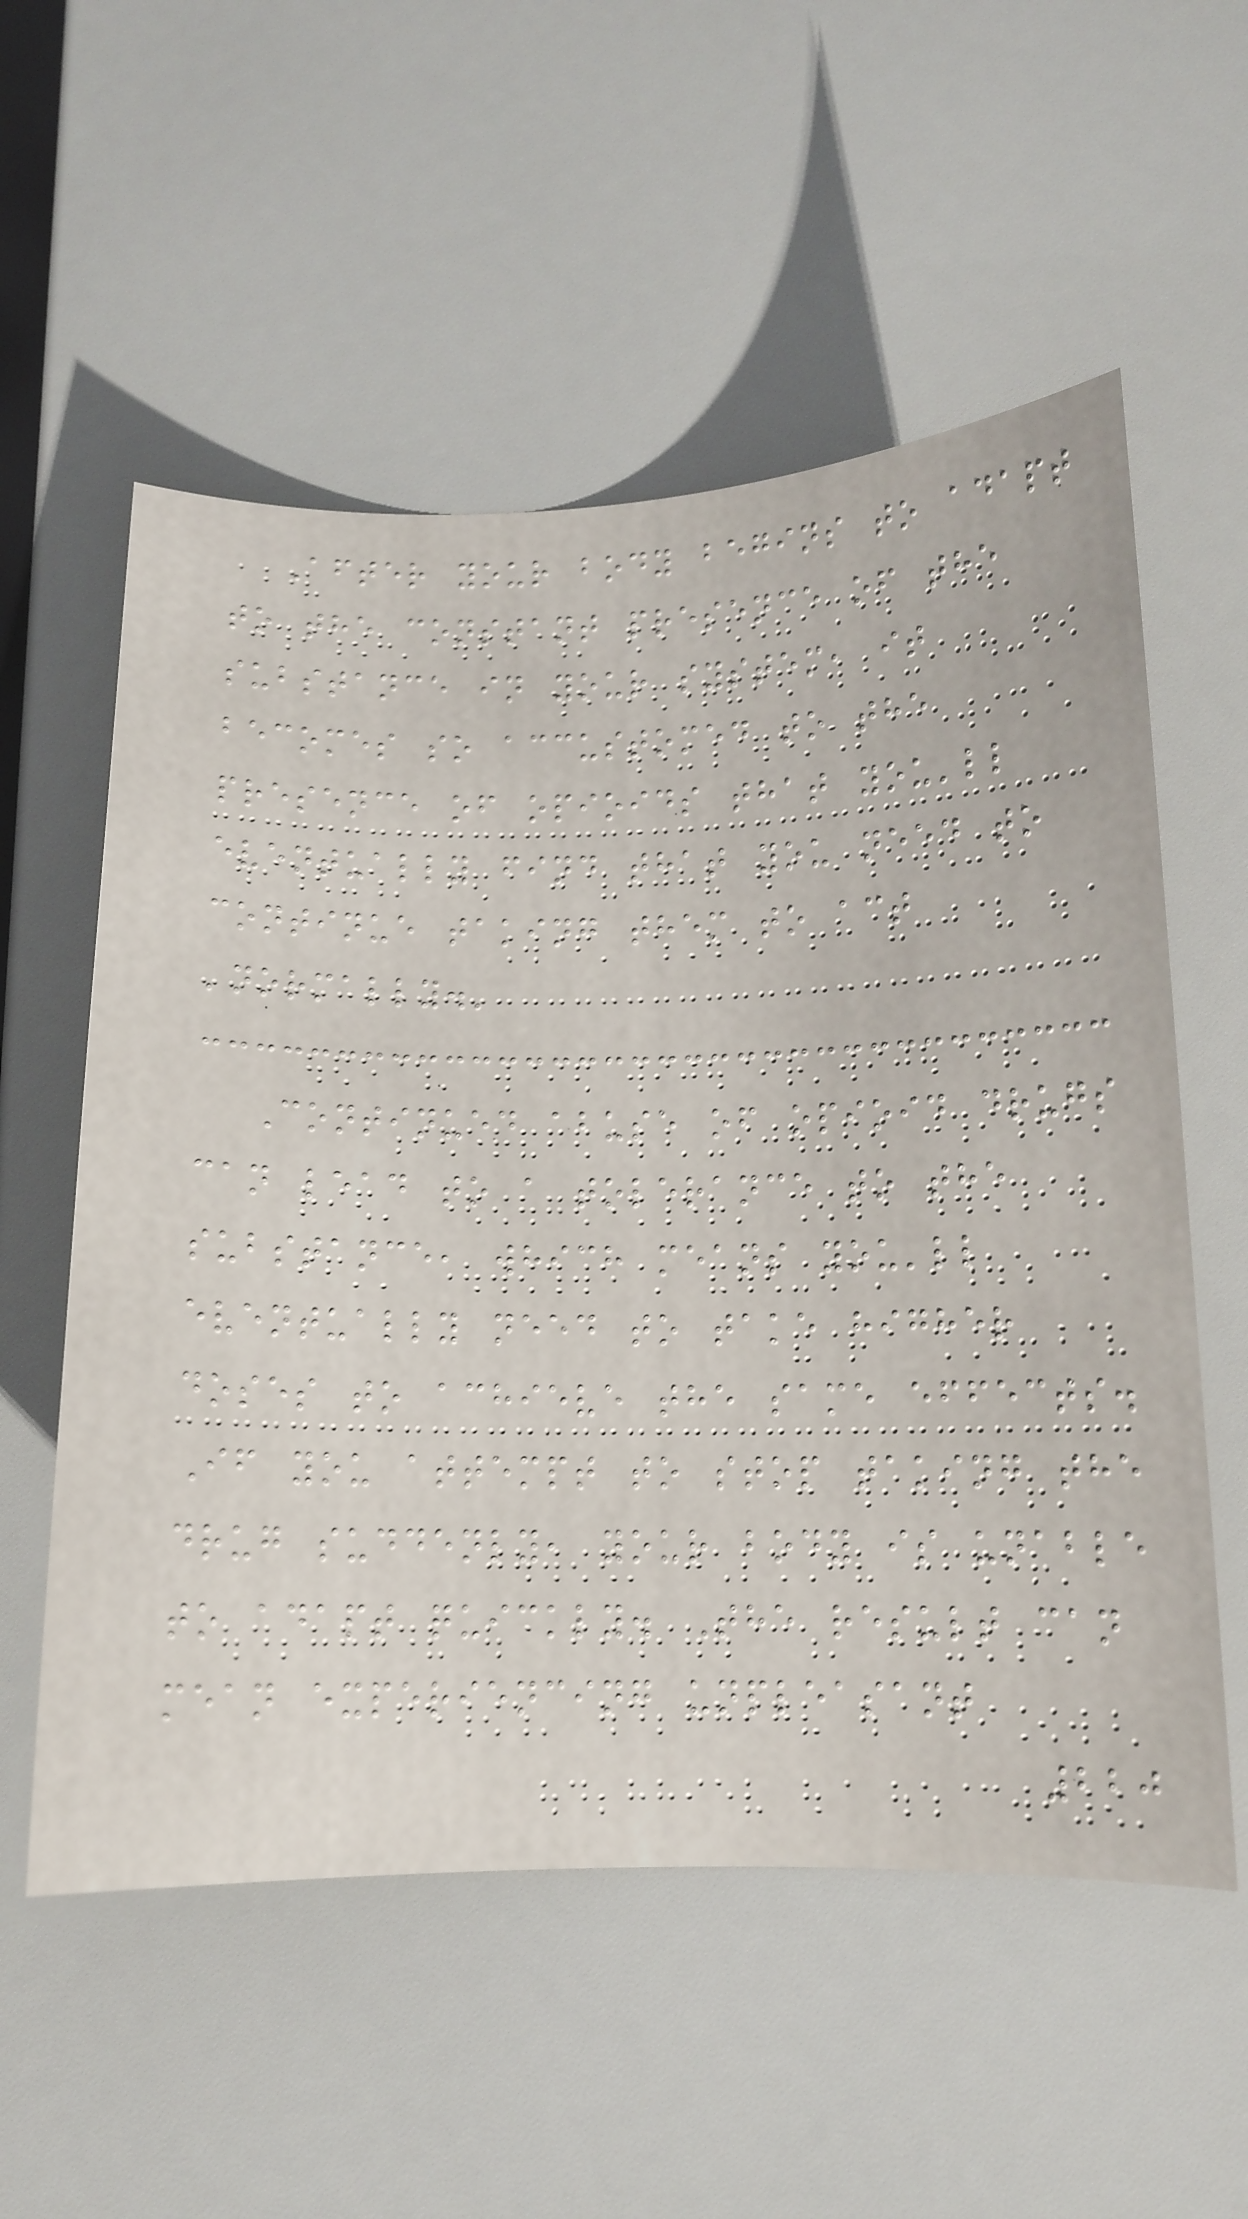After your body begins to adapt
to the constant presence of the
substance in your system, it
becomes so accustomed to the
presence of opioids that you'll
eventually find that you need to
continue taking them to act
'normally.'
Continued abuse of opioid drugs
can lead to a tolerance to the
substance, which means you'll
eventually need to take higher
doses to achieve the same effects.
If you attempt to stop taking the
drug suddenly, your body is unable
to adapt quickly. The result can
mean experiencing unpleasant
220
